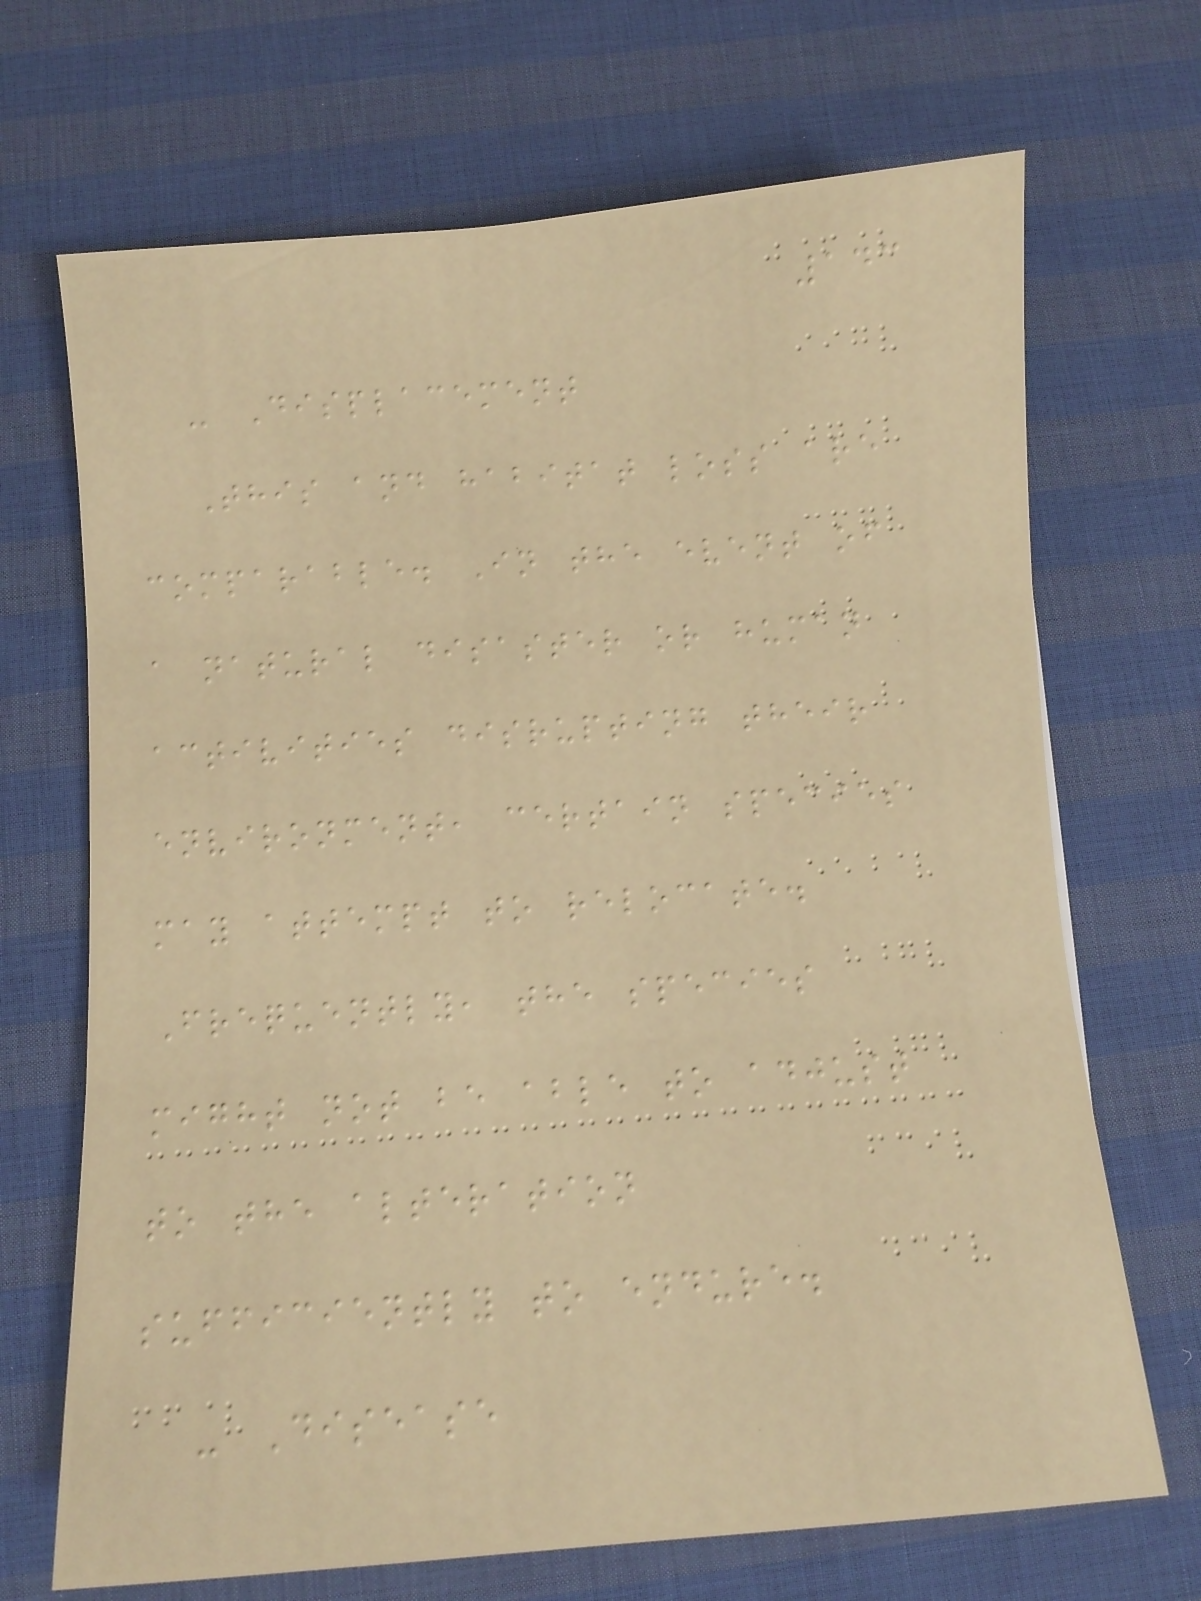143
- Displacement
This and habitat loss are
comparable. In the event of
a natural disaster or human
activities disrupting their
environment, certain species
may attempt to relocate.
Frequently, the species
might not be able to adjust
to the alteration
sufficiently to endure.
- Disease
